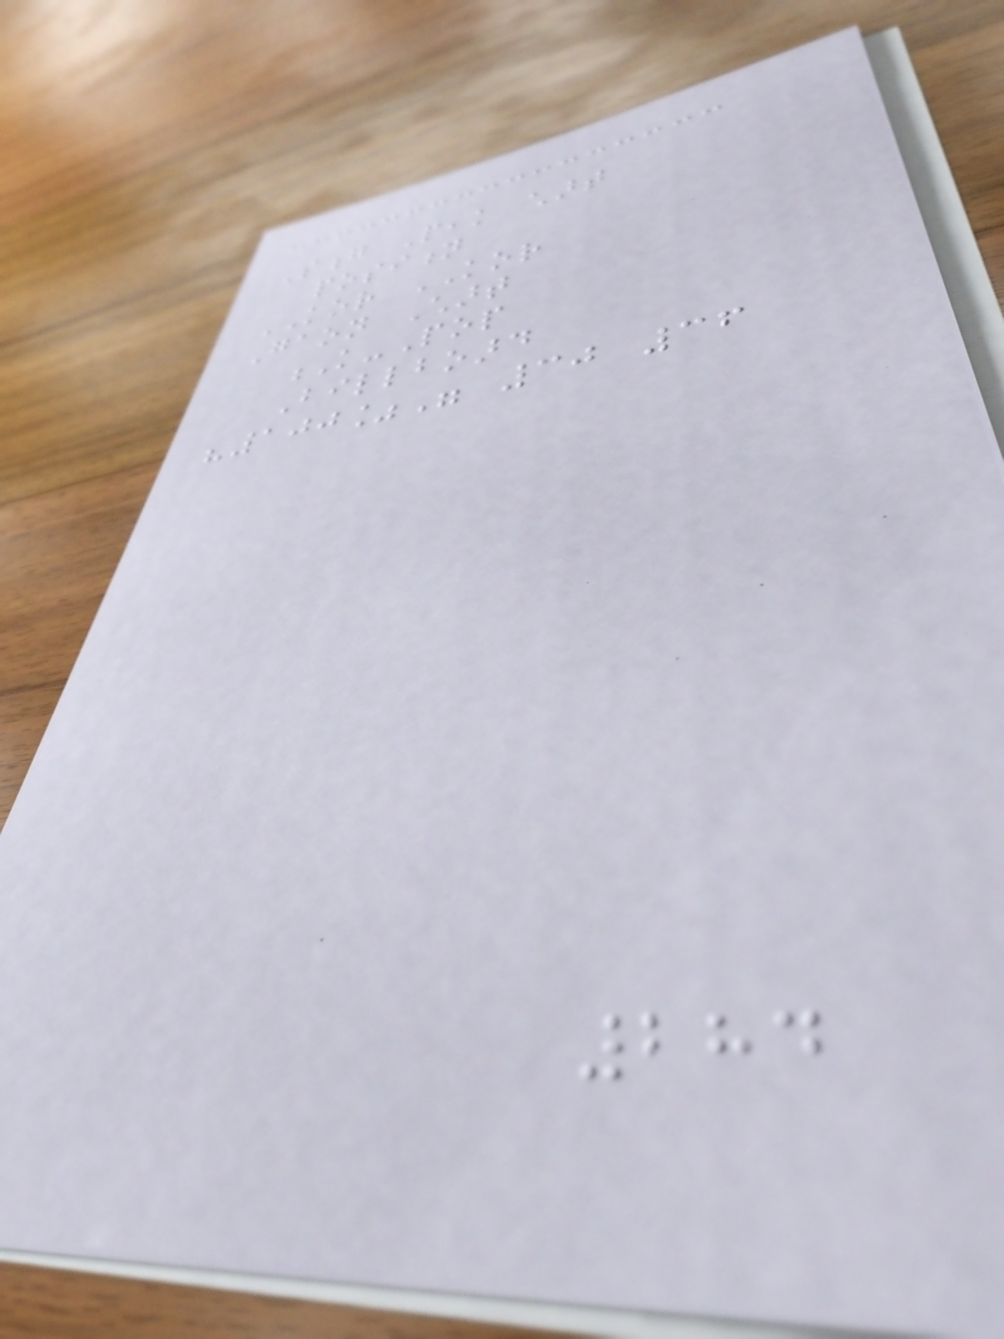Song Peak chart
position
KOR KOR
Gaon Chart
K-Pop
Billboard
"100%" 30 36
284
